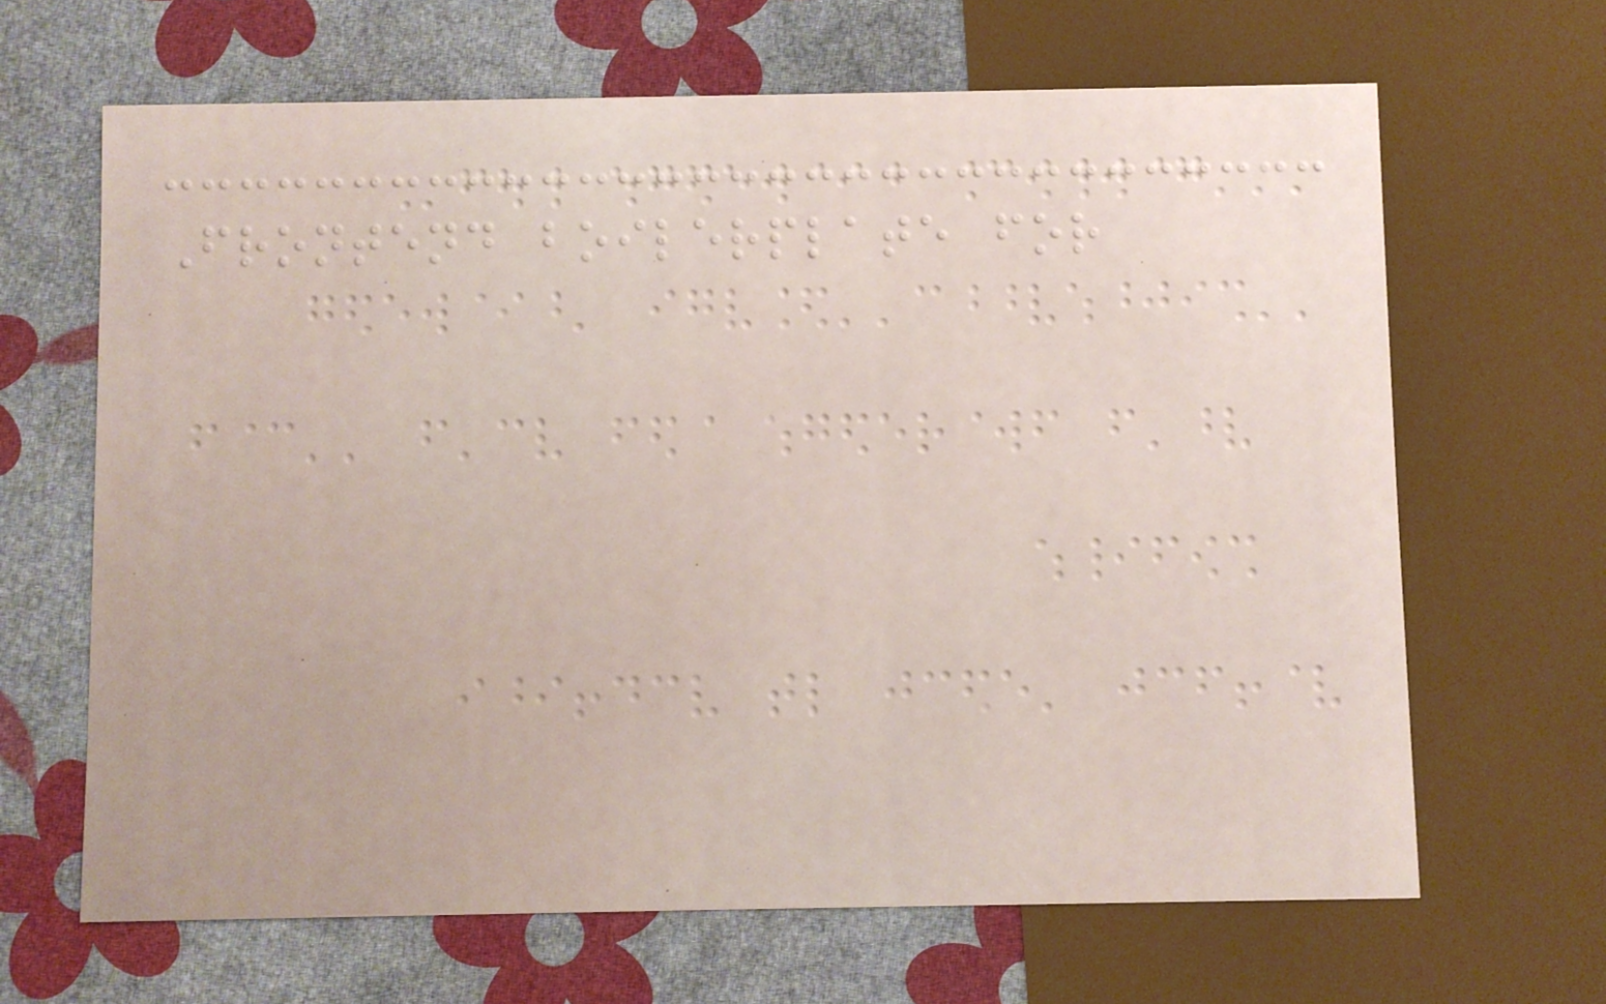Frontend boilerplate for
